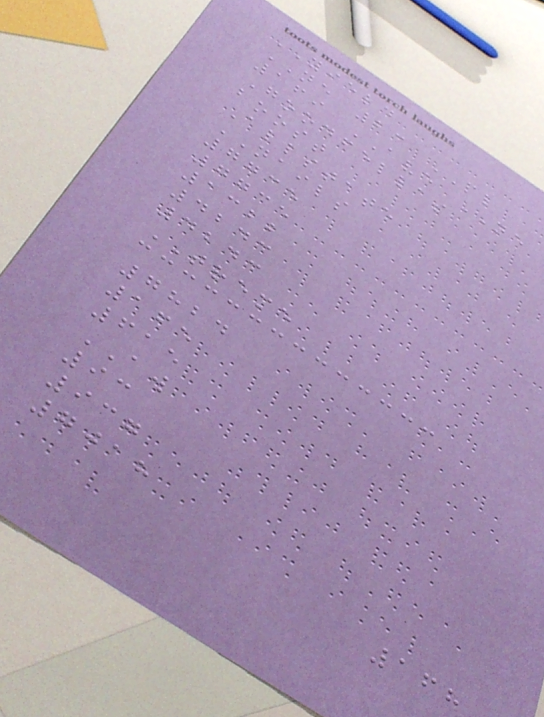YIELD
NE 23 PL
169 AVE NE
Goodfellas
boost
Allstate
NAILS
7735
7735
1322
4243
4243
TREME
7824
165
615
AW
93
937
7018
168
